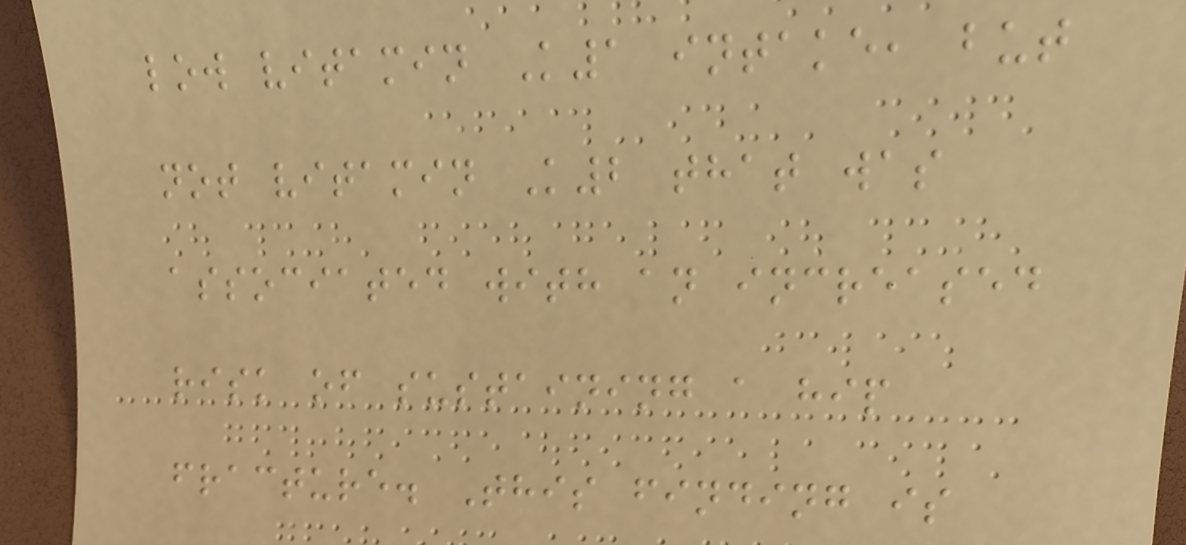low vitamin K1 intake, but
not vitamin K2 that was
associated with an increased
risk of sustaining a hip
fracture. This finding is
